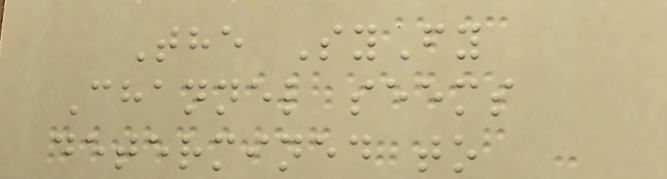The SyFy
Channel seems
determined to
